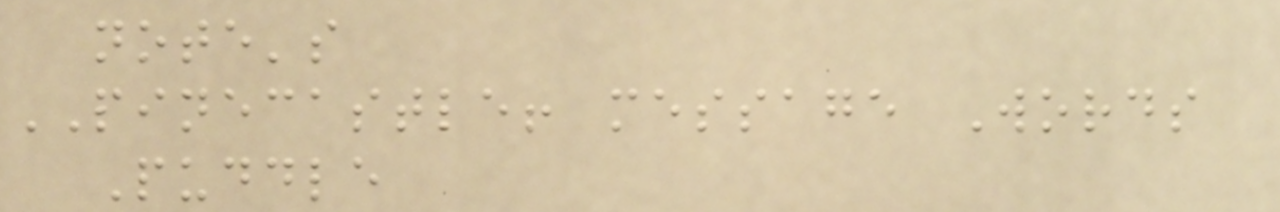note's
PINECASTLE! message Words
Puddle
